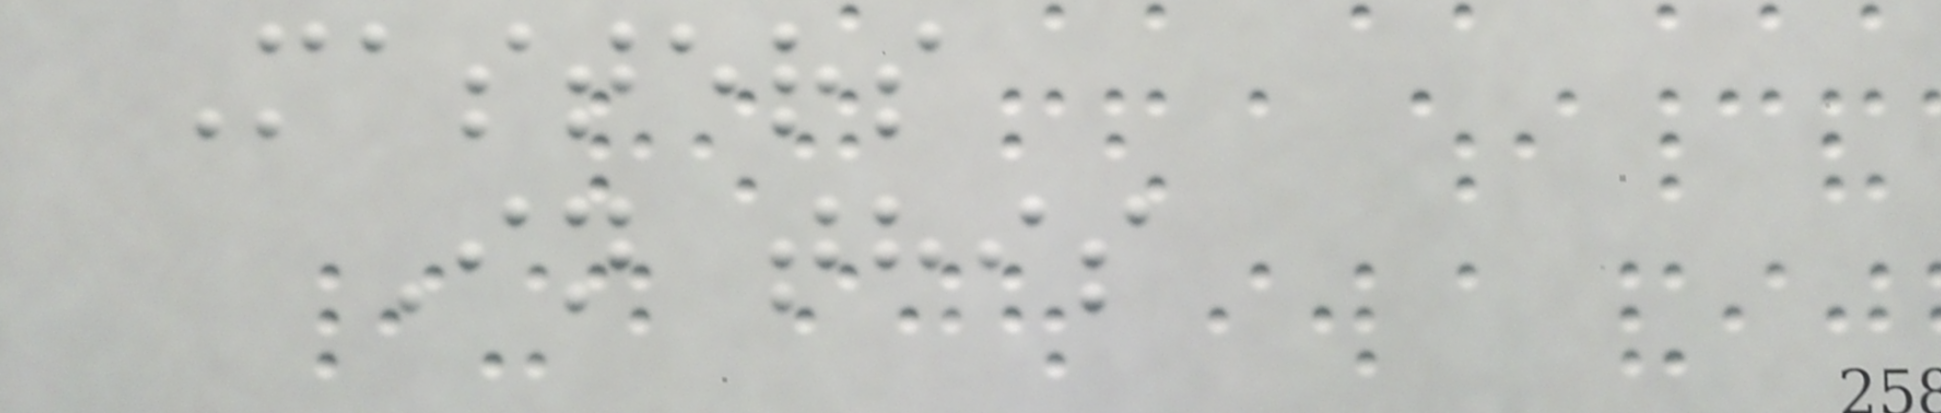Masters
In this
